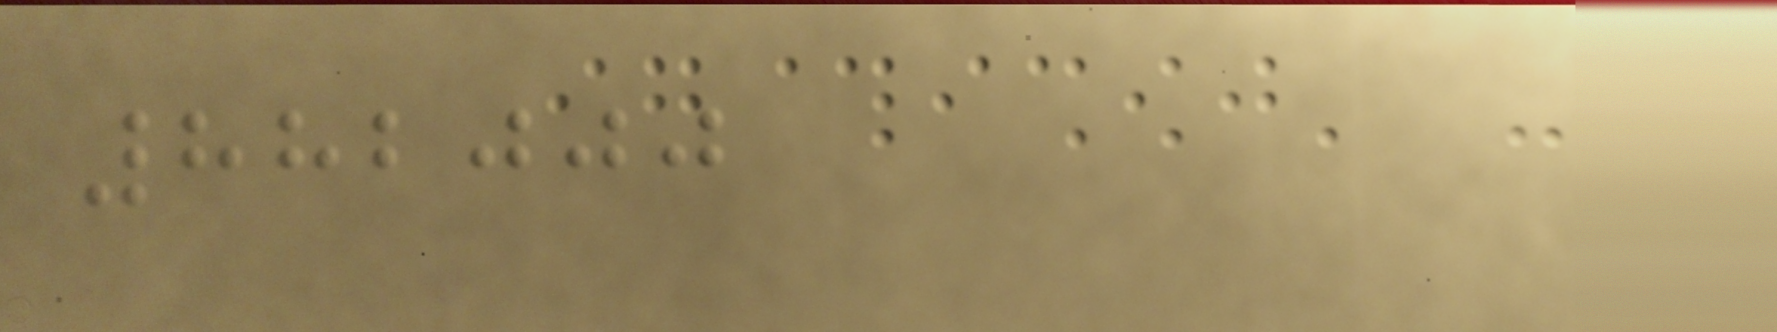882000
